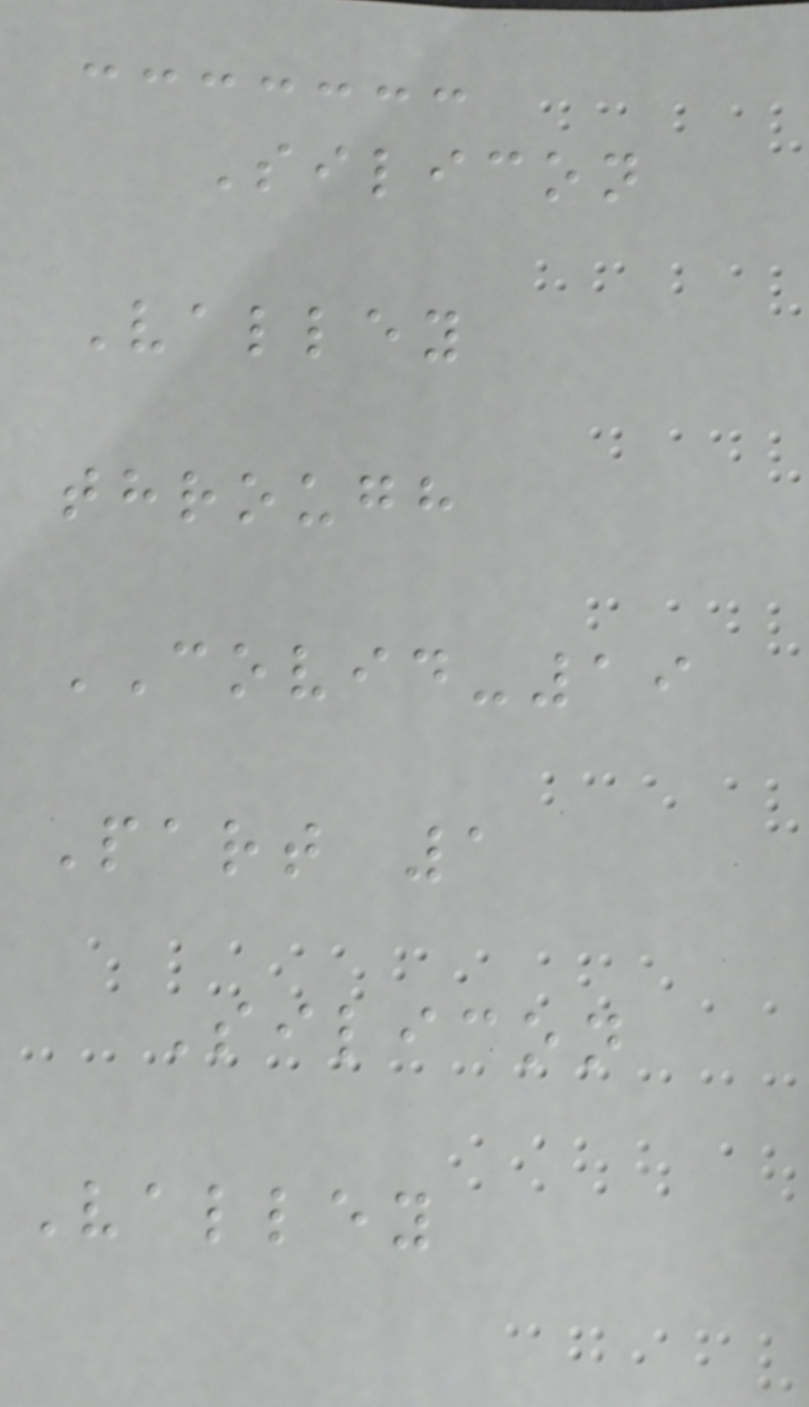Silicon
Valley
through
COVID-19
Part 1
Silicon
Valley
